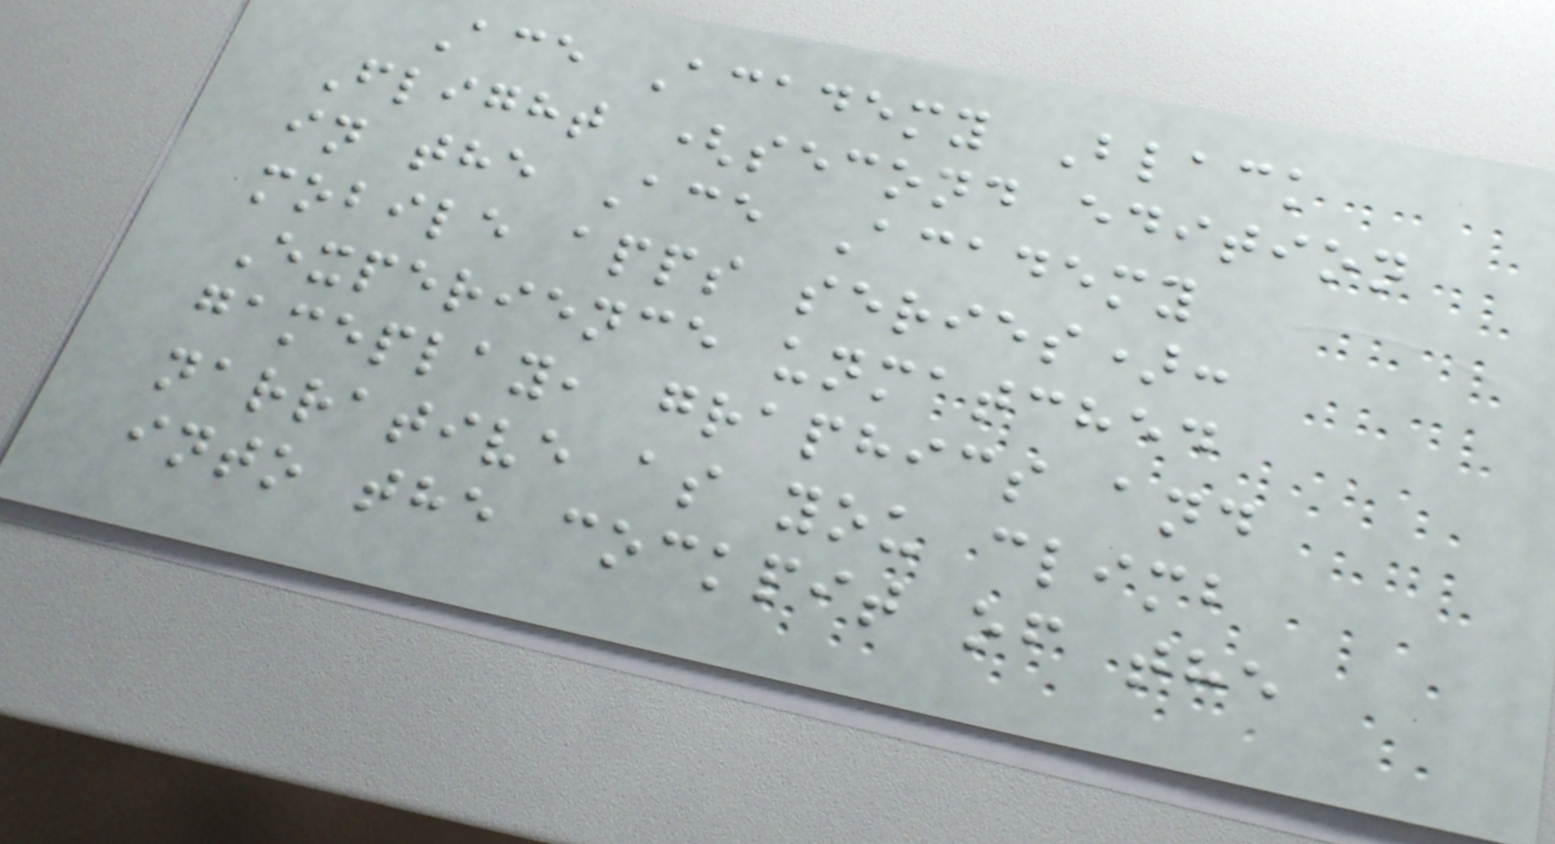Ace Academy Black
Flight (second edition
in the Ace Academy
mobile apps series):
Experience unmatched
gameplay, graphics and
narrative as you climb
into the cockpit of the
